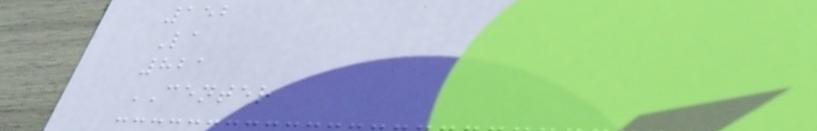152
La
821
CENTER
